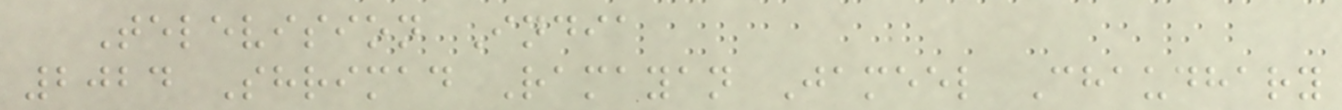Television India
2024 Shrimad Ramayan Jameel Chaudhary
